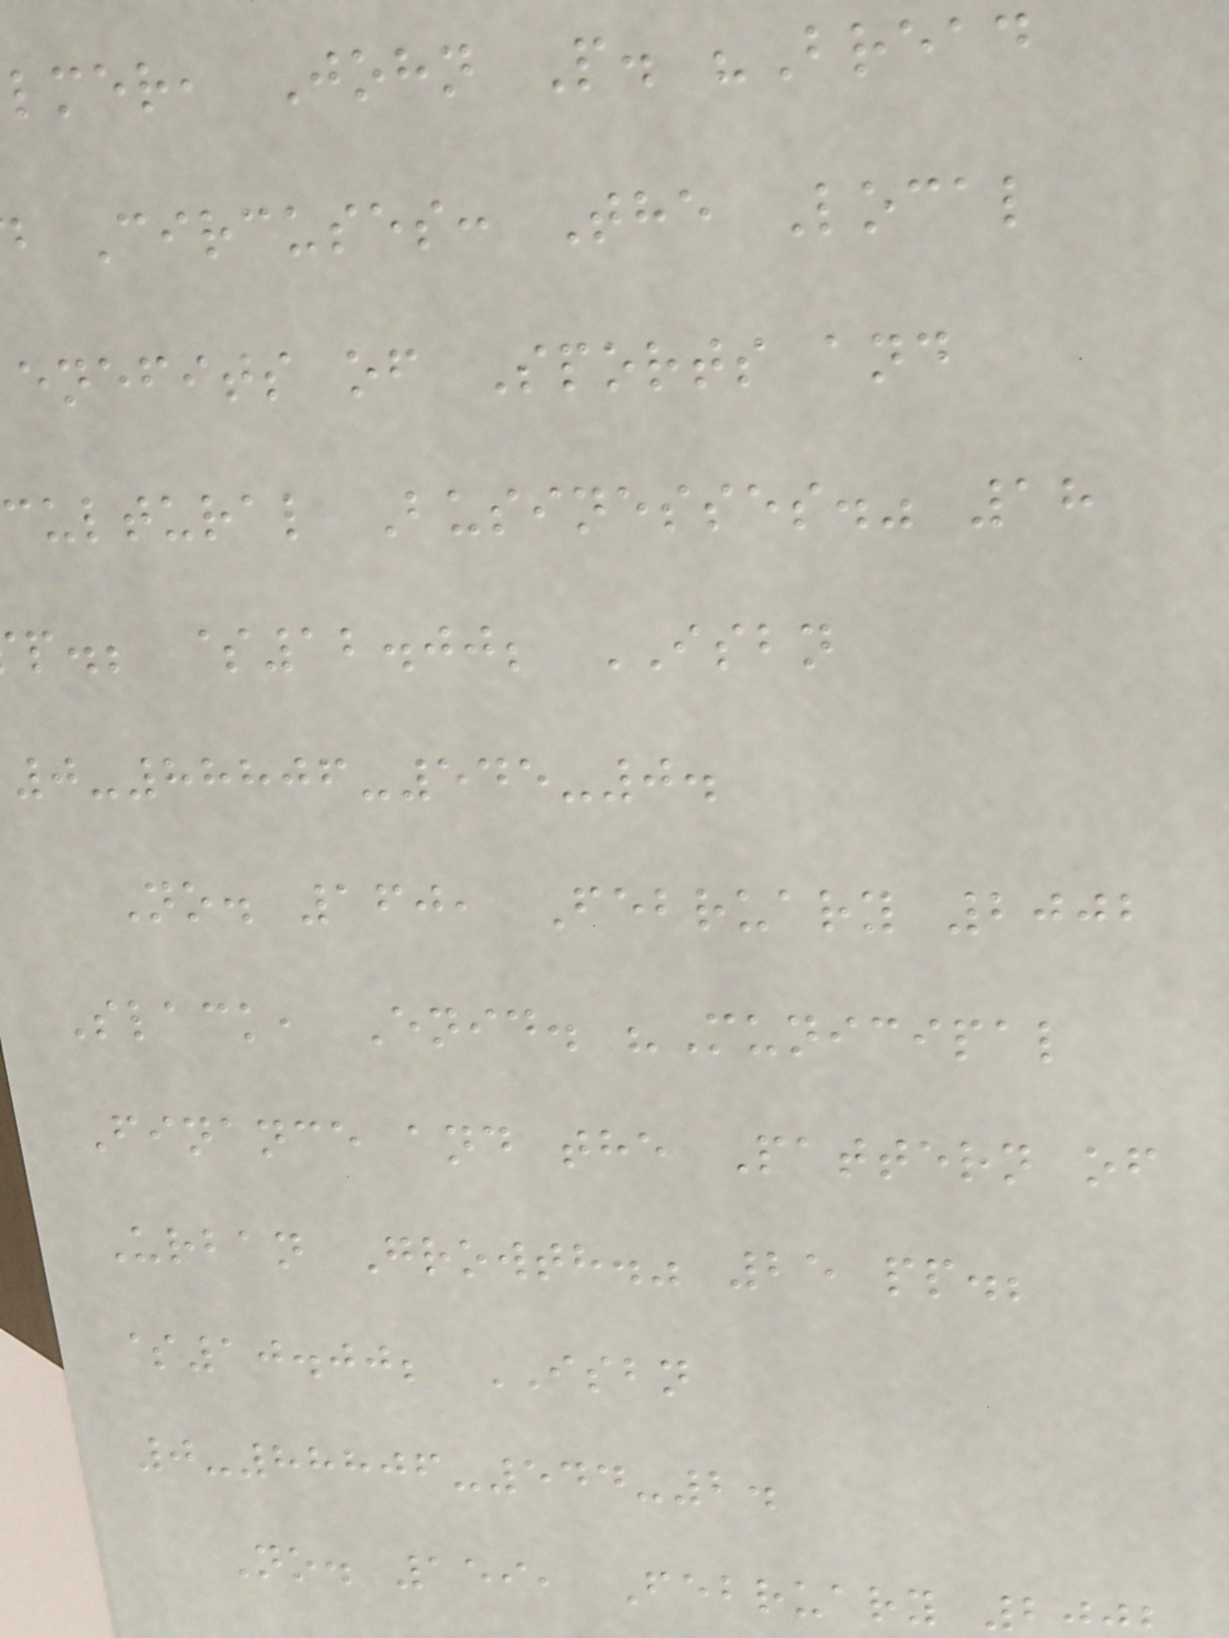lmer, John P. "Bread
Circuses: The Local
enefits of Sports and
cultural Businesses." 18
p.; $12.00; ISBN
0-88806-545-0.
No. 160, February 2002
Slack, Enid. "Municipal
Finance and the Pattern of
Urban Growth." 25 pp.;
$10.00; ISBN
0-88806-544-2.
No. 159, February 2
